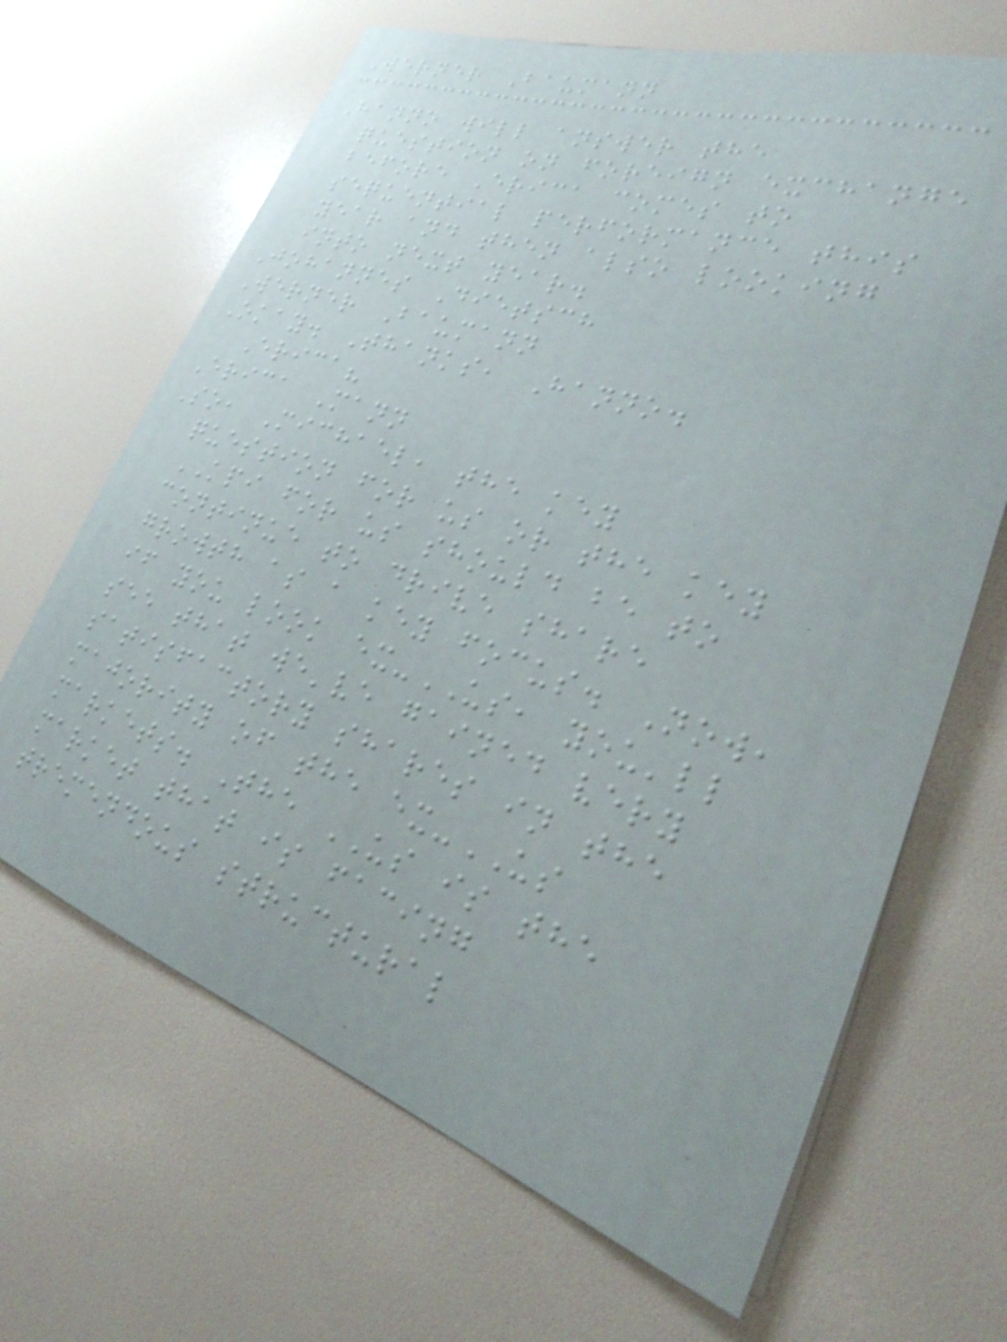Werner Baumann
Hanno will answer the
question on foreign exchange
before Erica comes to
sequential performance this
year and then also looking
into next year.
Johannes Dietsch
Werner Baumann
Okay. Thanks, Hanno.
Erica?
Erica Mann
So, Michael, the key
question for us or the key
KPI for us should be to
continue to drive share
growth as a key focus. Now,
if you look ex-US, you'll
see that we've gained very
satisfactory shares in the
majority of the ex-US
markets. The US is the
market that is facing
tremendous structural
